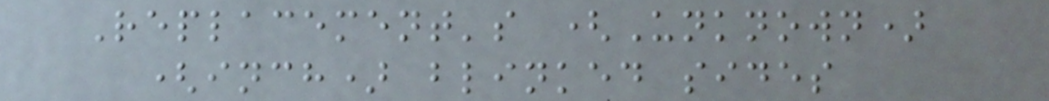Replacement's (Unknown)
(inch) blinked sides
